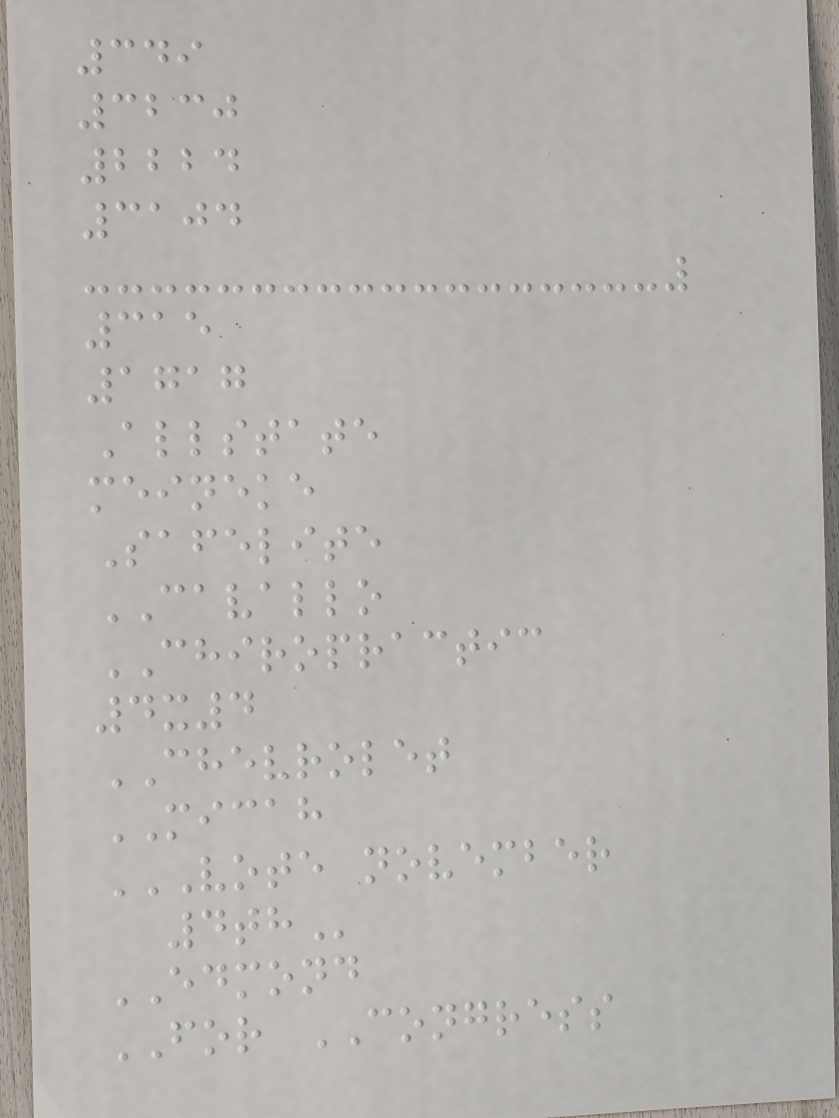349
3230
2224
3104
315
1717
Allstate
meineke
Safelite
CAVALLO
CHIROPRACTIC
4x4
CHEVROLET
MICAH
VOTE NOVEMBER
4TH
EDMOND
FOR CONGRESS
